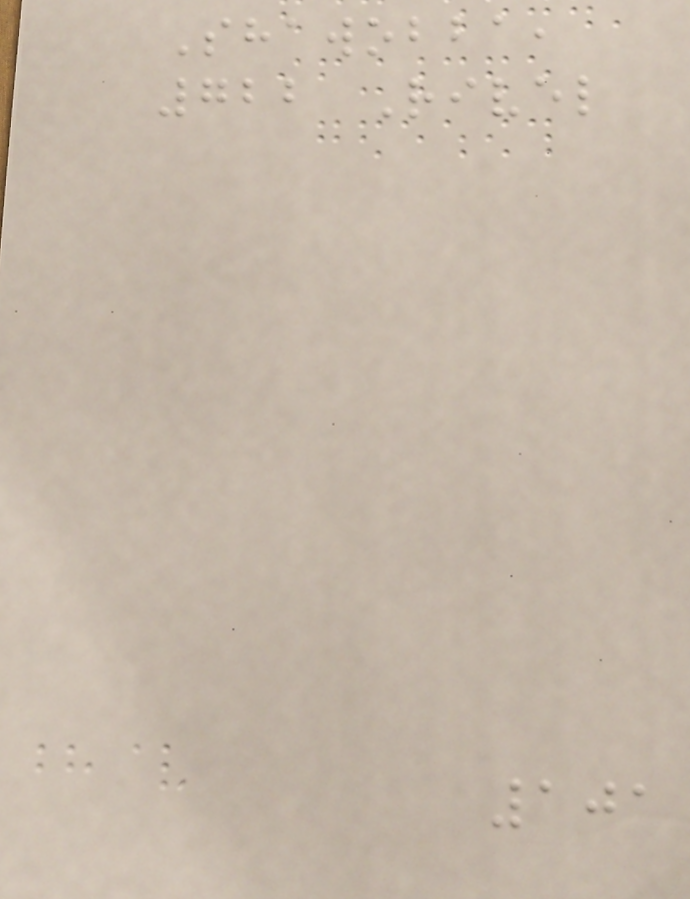Shawobba,
722 Rivel
101
